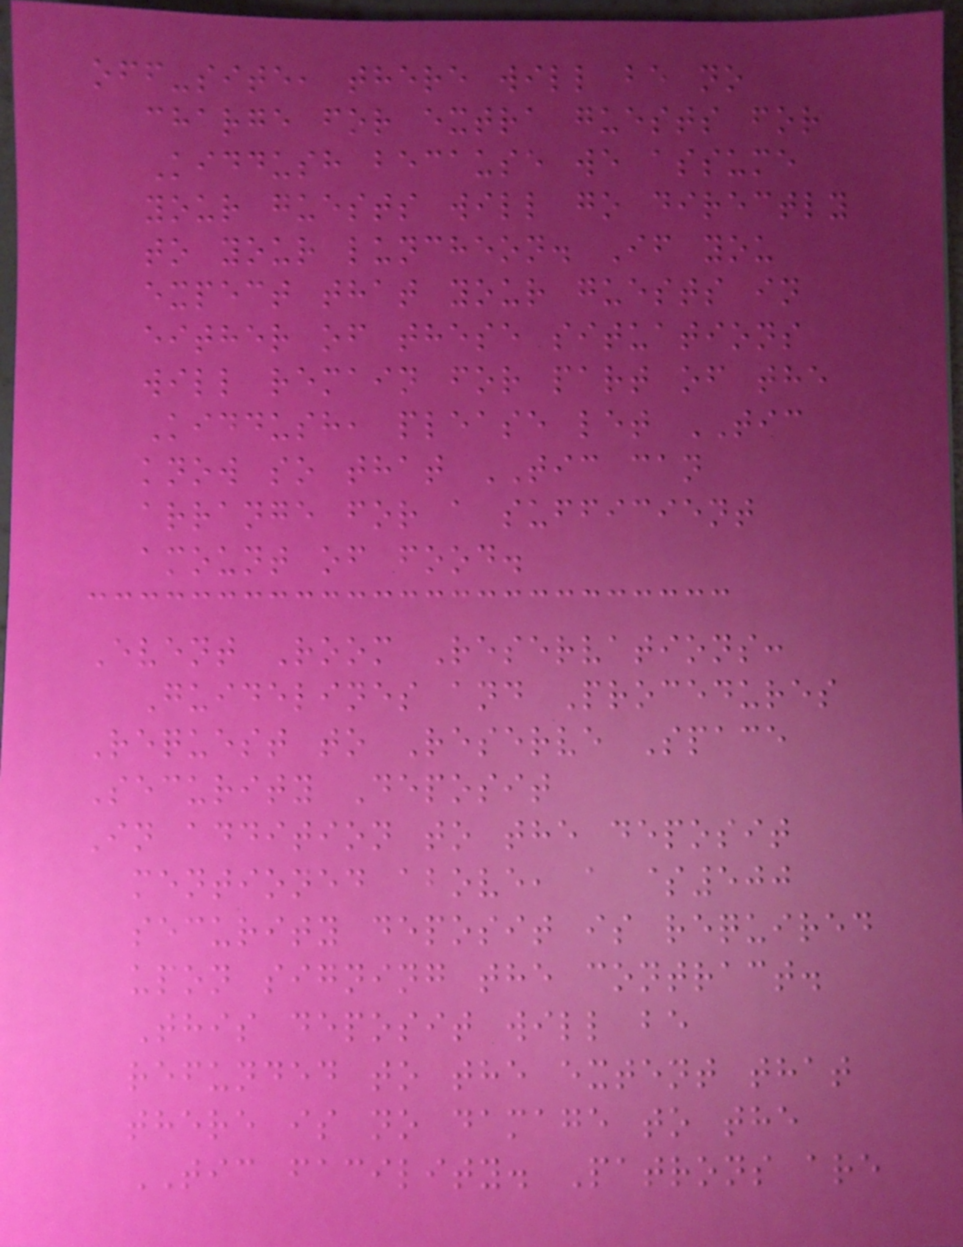off-site, there will be no
charge for extra guests for
Kiddush because we assume
your guests will go directly
to your luncheon. If you
expect that your guests in
either of these situations
will remain for part of the
Kiddush, please let TIC
know so that TIC can
arrange for a sufficient
amount of food.
Event Room Reservations:
Guidelines and Procedures
Request to Reserve Space
Security Deposit
In addition to the deposit
mentioned above, a $500
security deposit is required
upon signing the contract.
This deposit will be
refunded to the extent that
there is no damage to the
TIC facility. Patrons are
